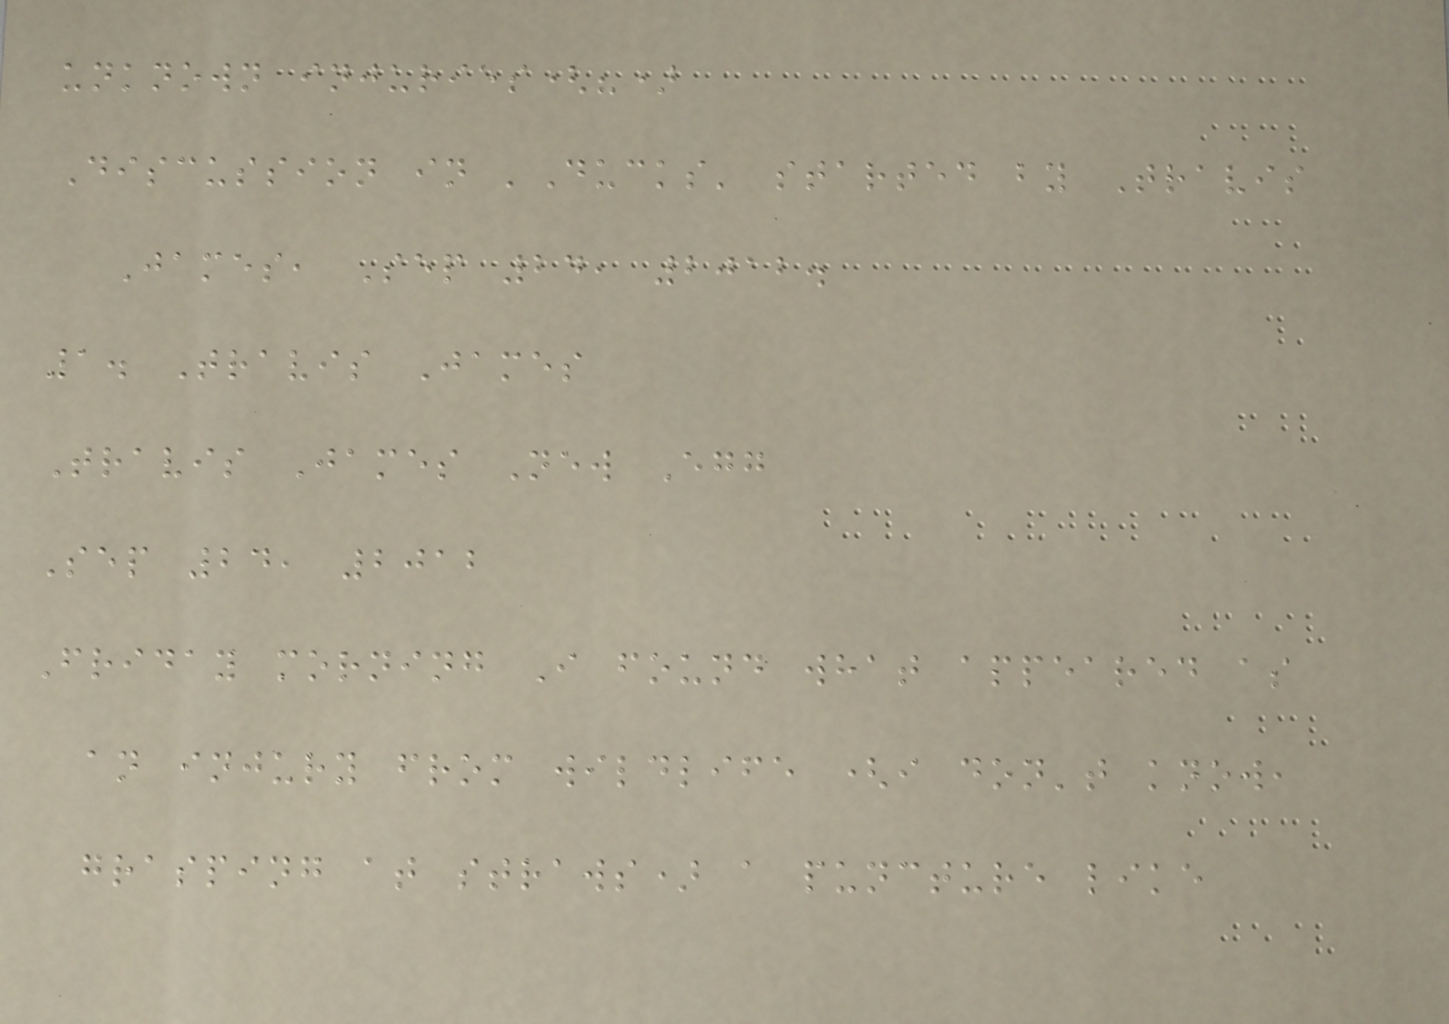unknown injuries(?)
Discussion in 'Ducks' started by Travis
James, Sep 24, 2012.
1. Travis James
Travis James New Egg
Sep 24, 2012
Friday morning I found what appeared as
an injury from wildlife (i don't know,
grasping at straws) a puncture like
